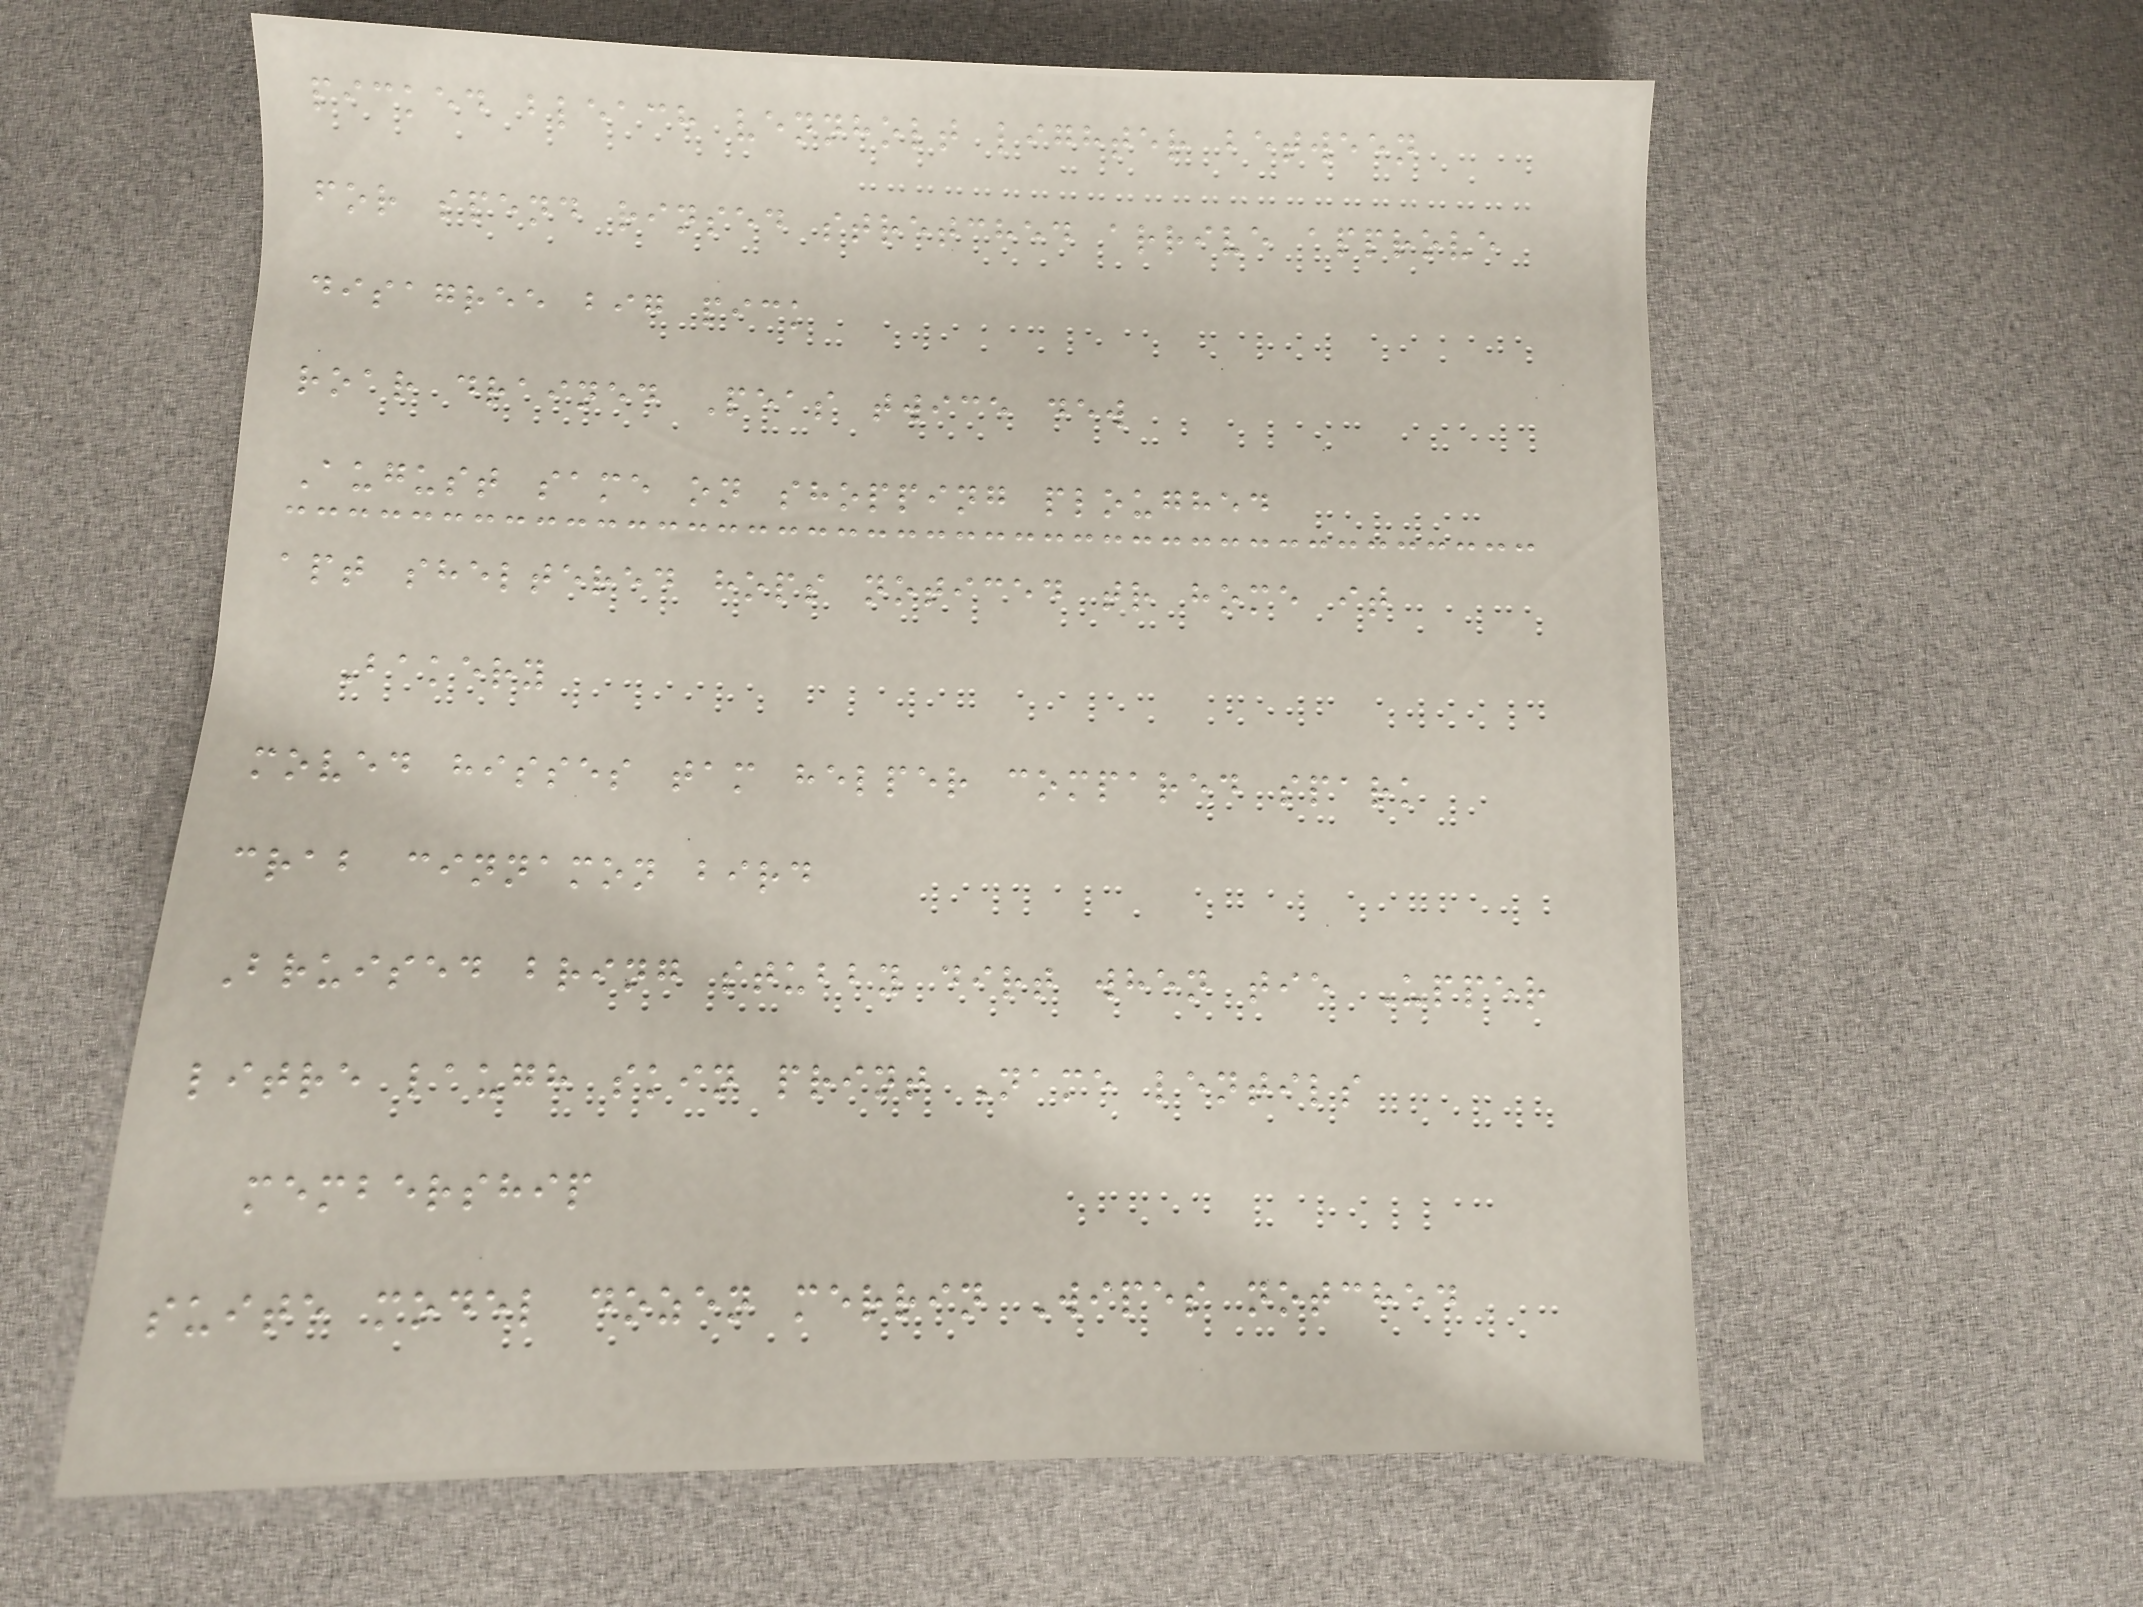picked bleach vennholt lighter between
for spend rinsed stretched arrive approve
disagree big pick
roar drained Peas twice dew
August same on shopping ploughed
apt sheltered hops noticed tr home it
Bakery
moved hisses tam helper compared spark
crab cinnamon bird
Bruised bring stubby dirt when tie Upper
litre laugh skin print Name lentils
membership
suite model dozen merrin Wipes notched
